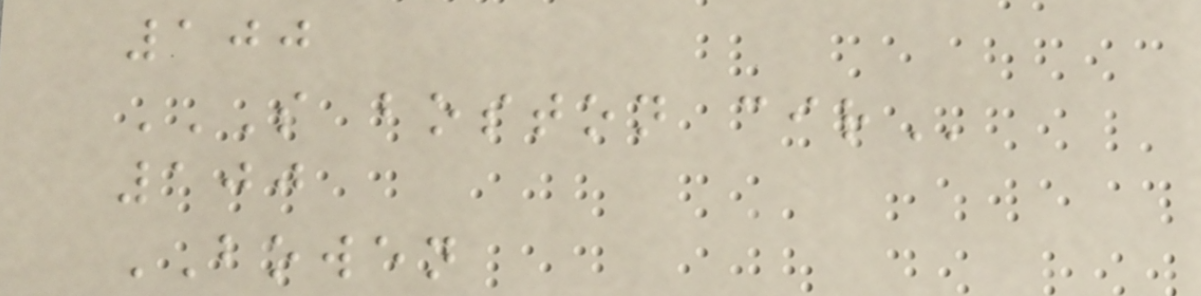100
S BOSTON CIR
100
BOWEN
